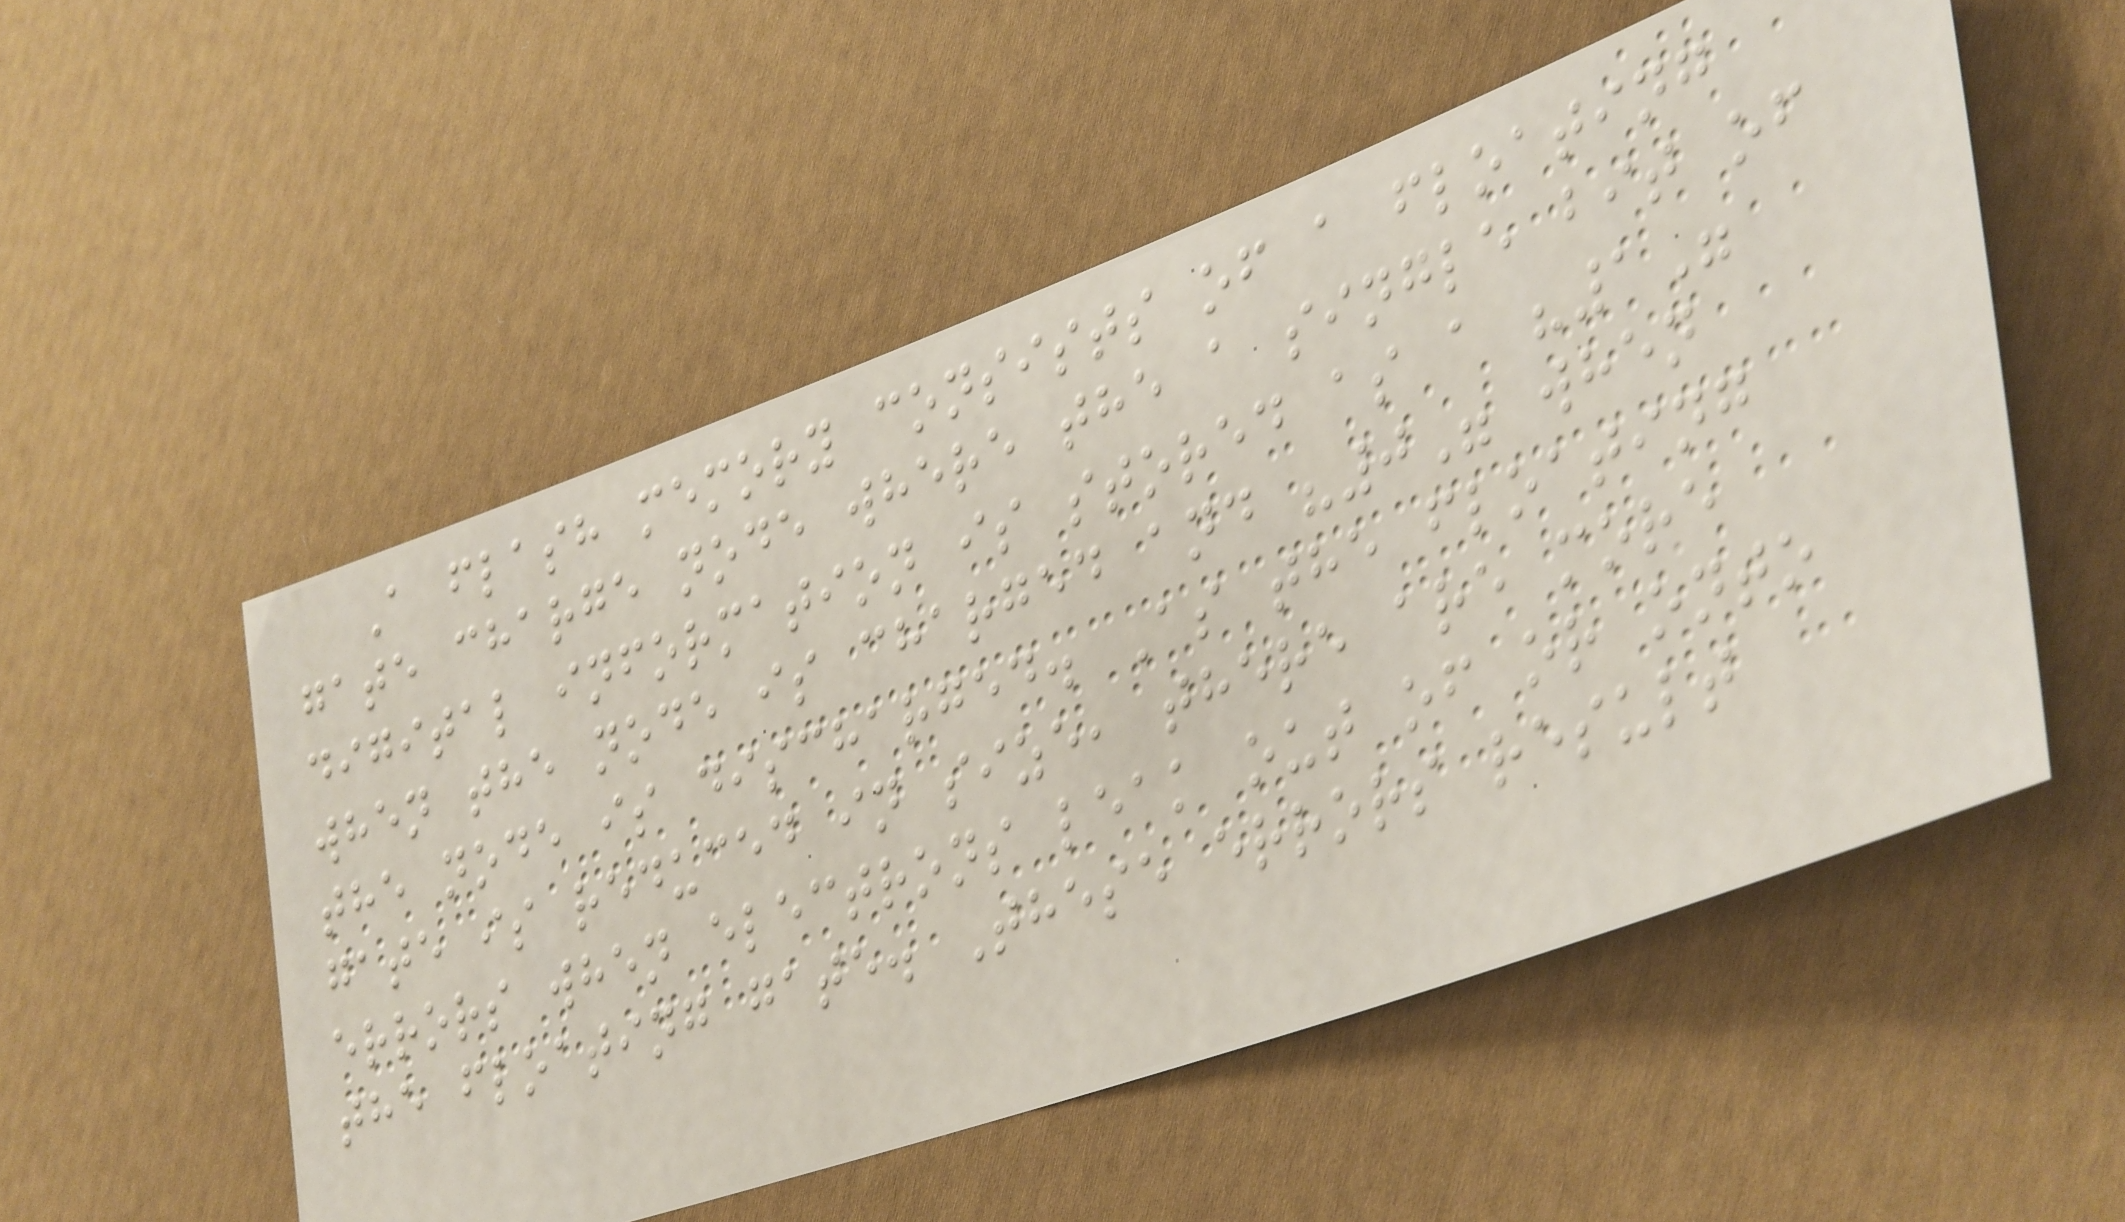A flash memory consists of a floating
gate charge node where the a single bit of
digital information is stored as a "1"
when the node is charged and "0" when
the node is discharged. As the floating
gate is reduced in size, there are more
errors when electrons leak out of or onto
the floating gate. These errors result
